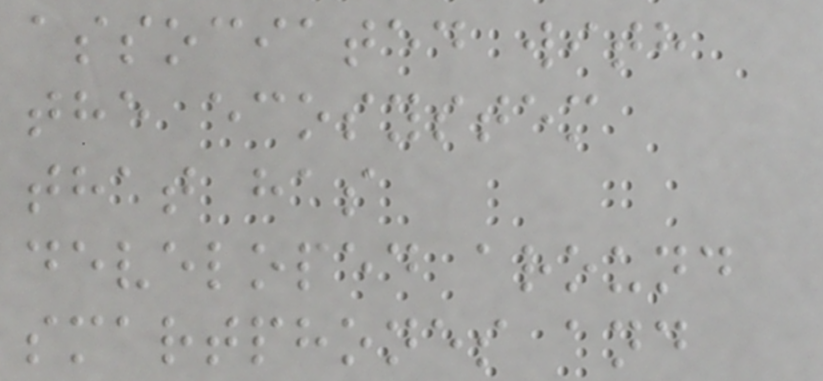associated with
the ecosystem
that has
developed around
smartphones and
